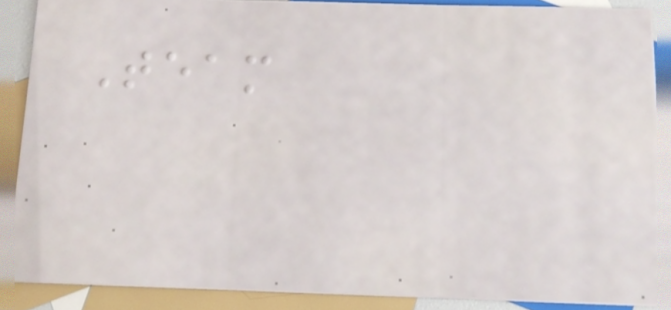Team
